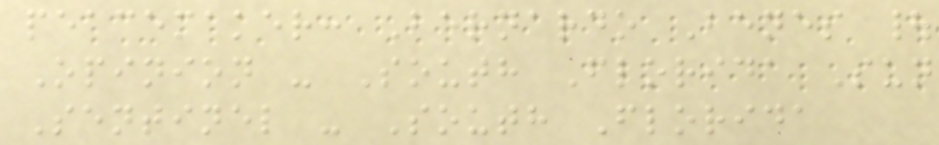peacemaker: Bernardo Benes |
Opinion - South Florida Sun
Sentinel - South Florida
